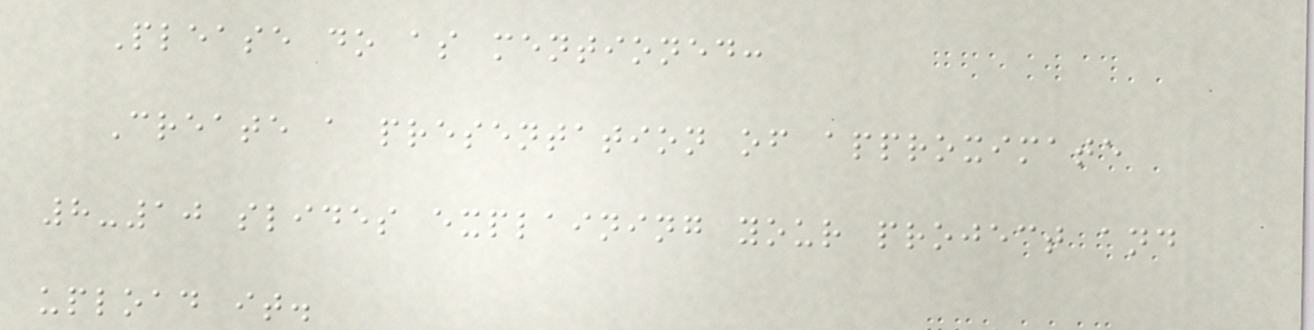Please do as mentioned:
Create a presentation of approximate
8-10 slides explaining your project and
upload it.
